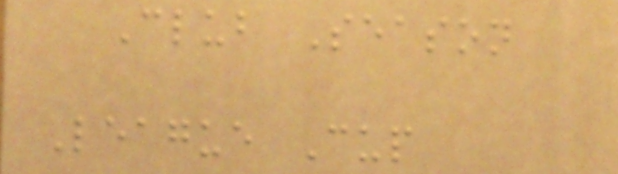Club Season
League Cup
